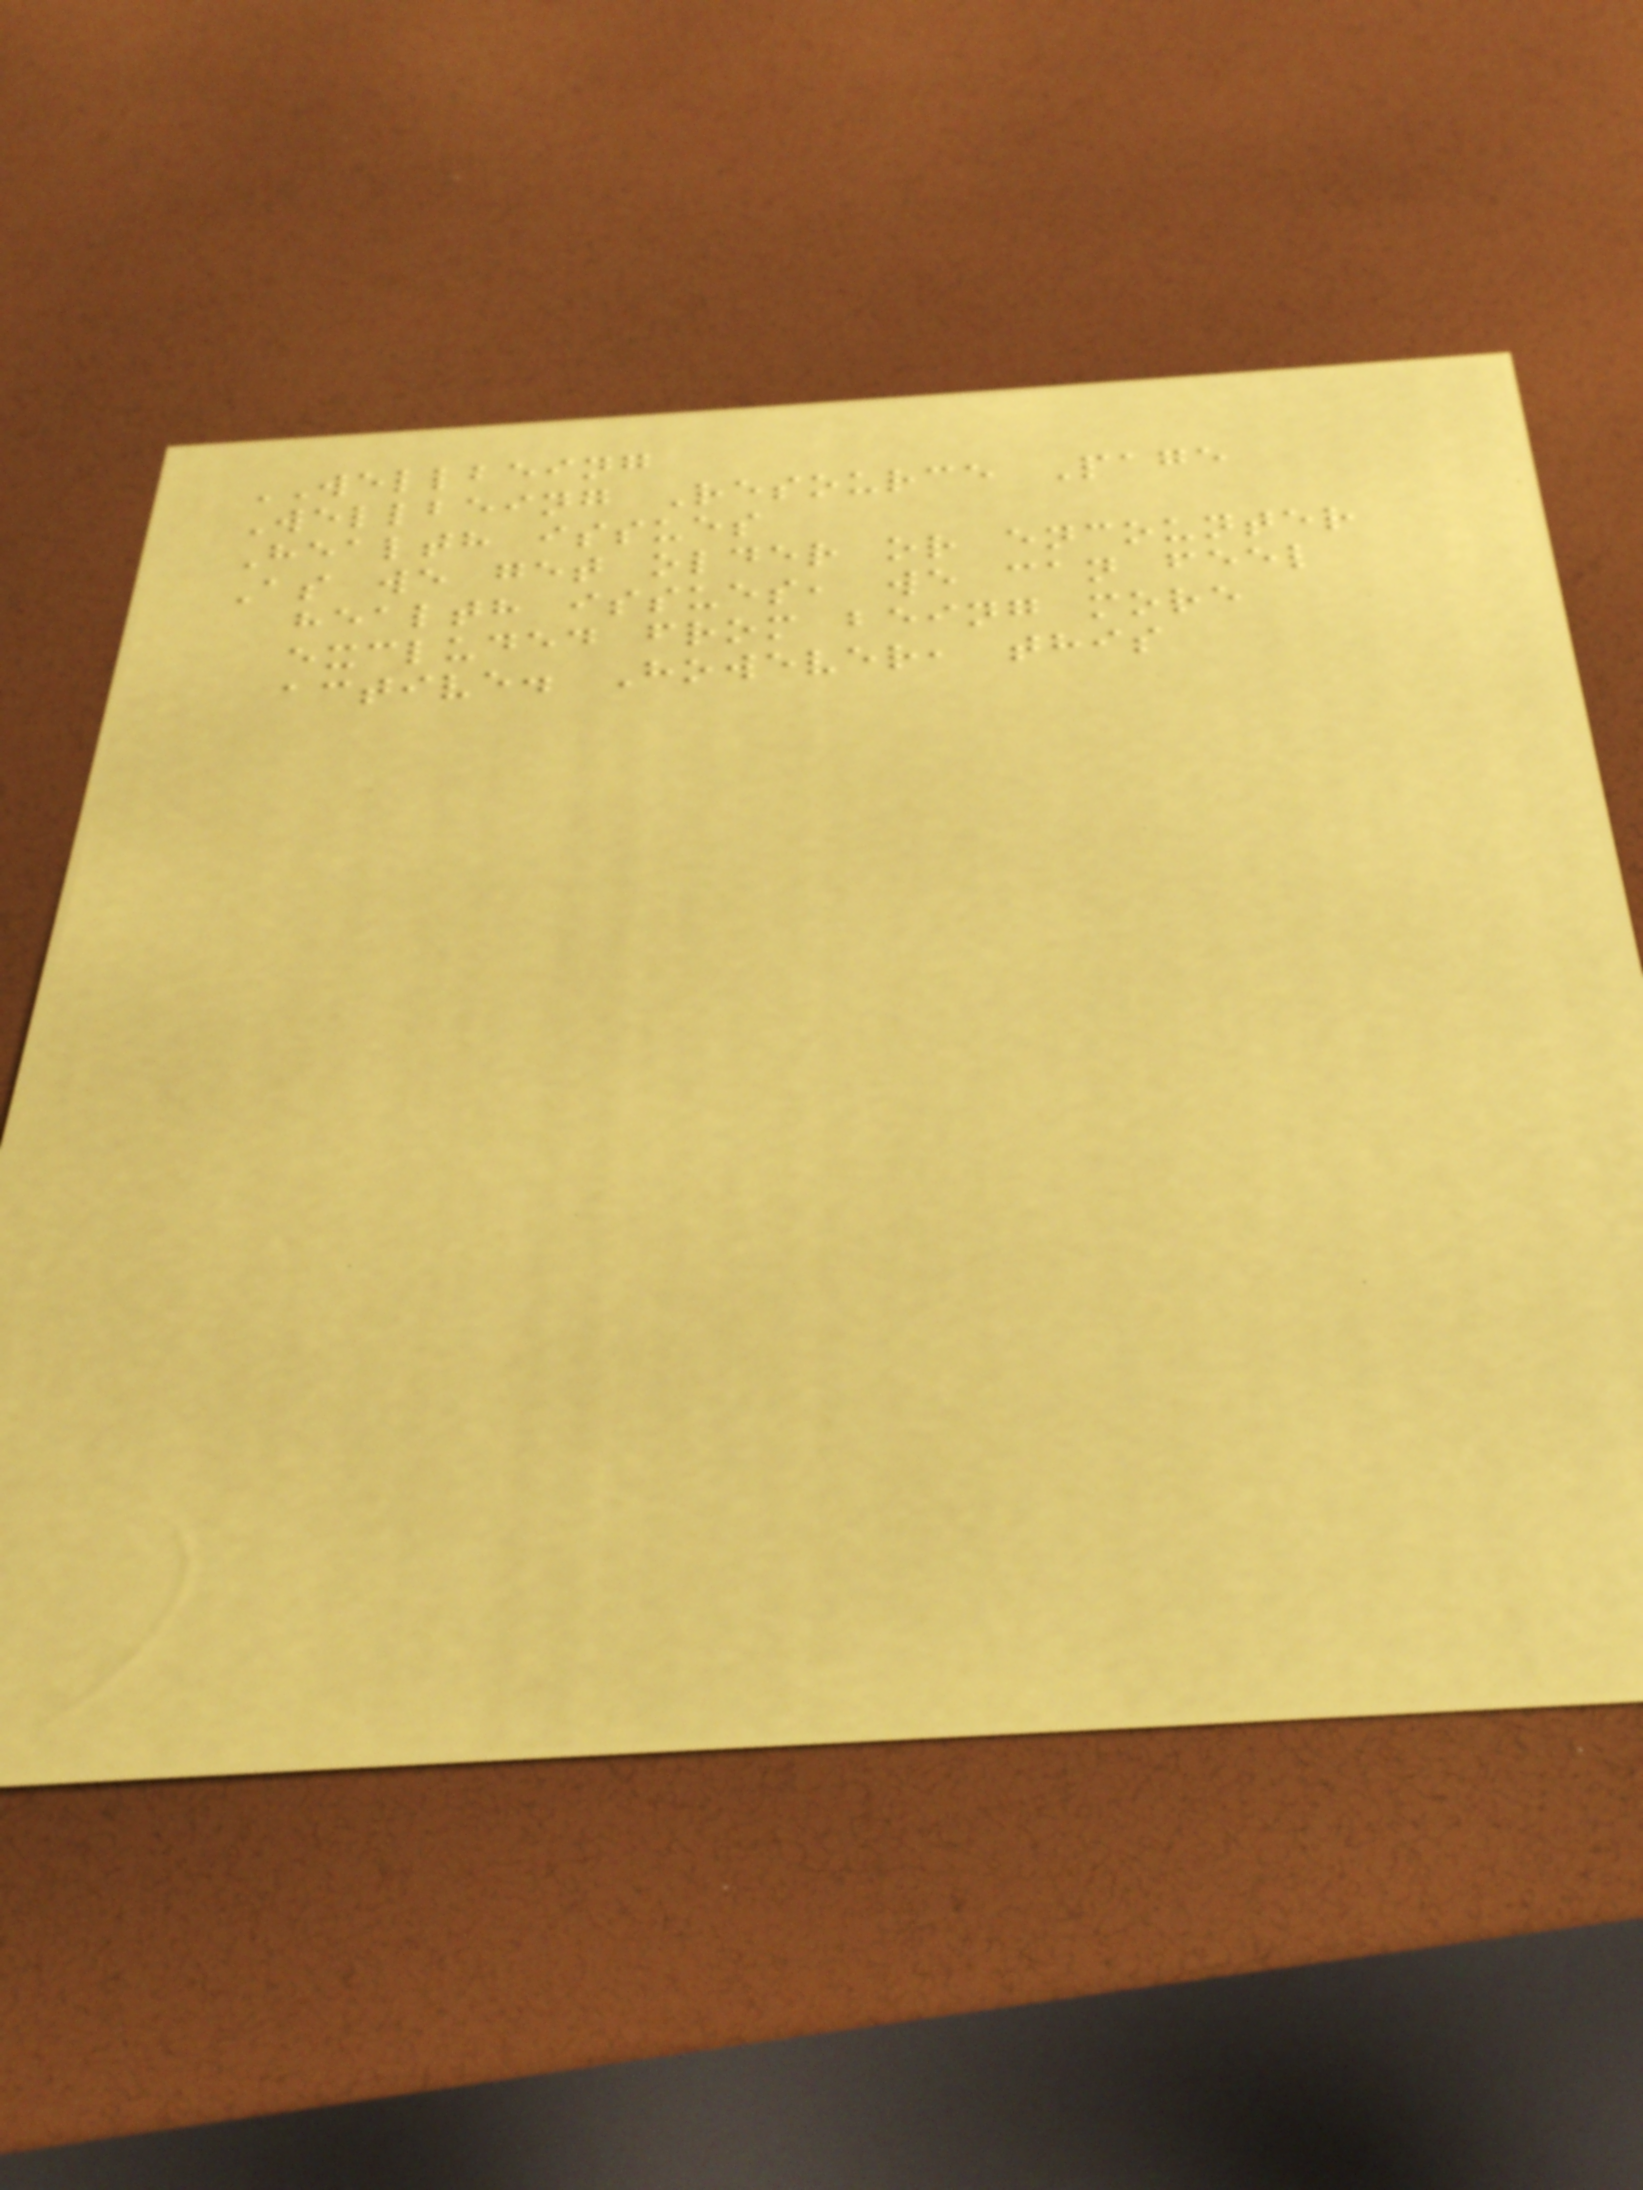WELLBEING
Wellbeing Resource Page
Health issues
As we get older or encounter
health issues, we can feel
excluded from being more
active. However, this
